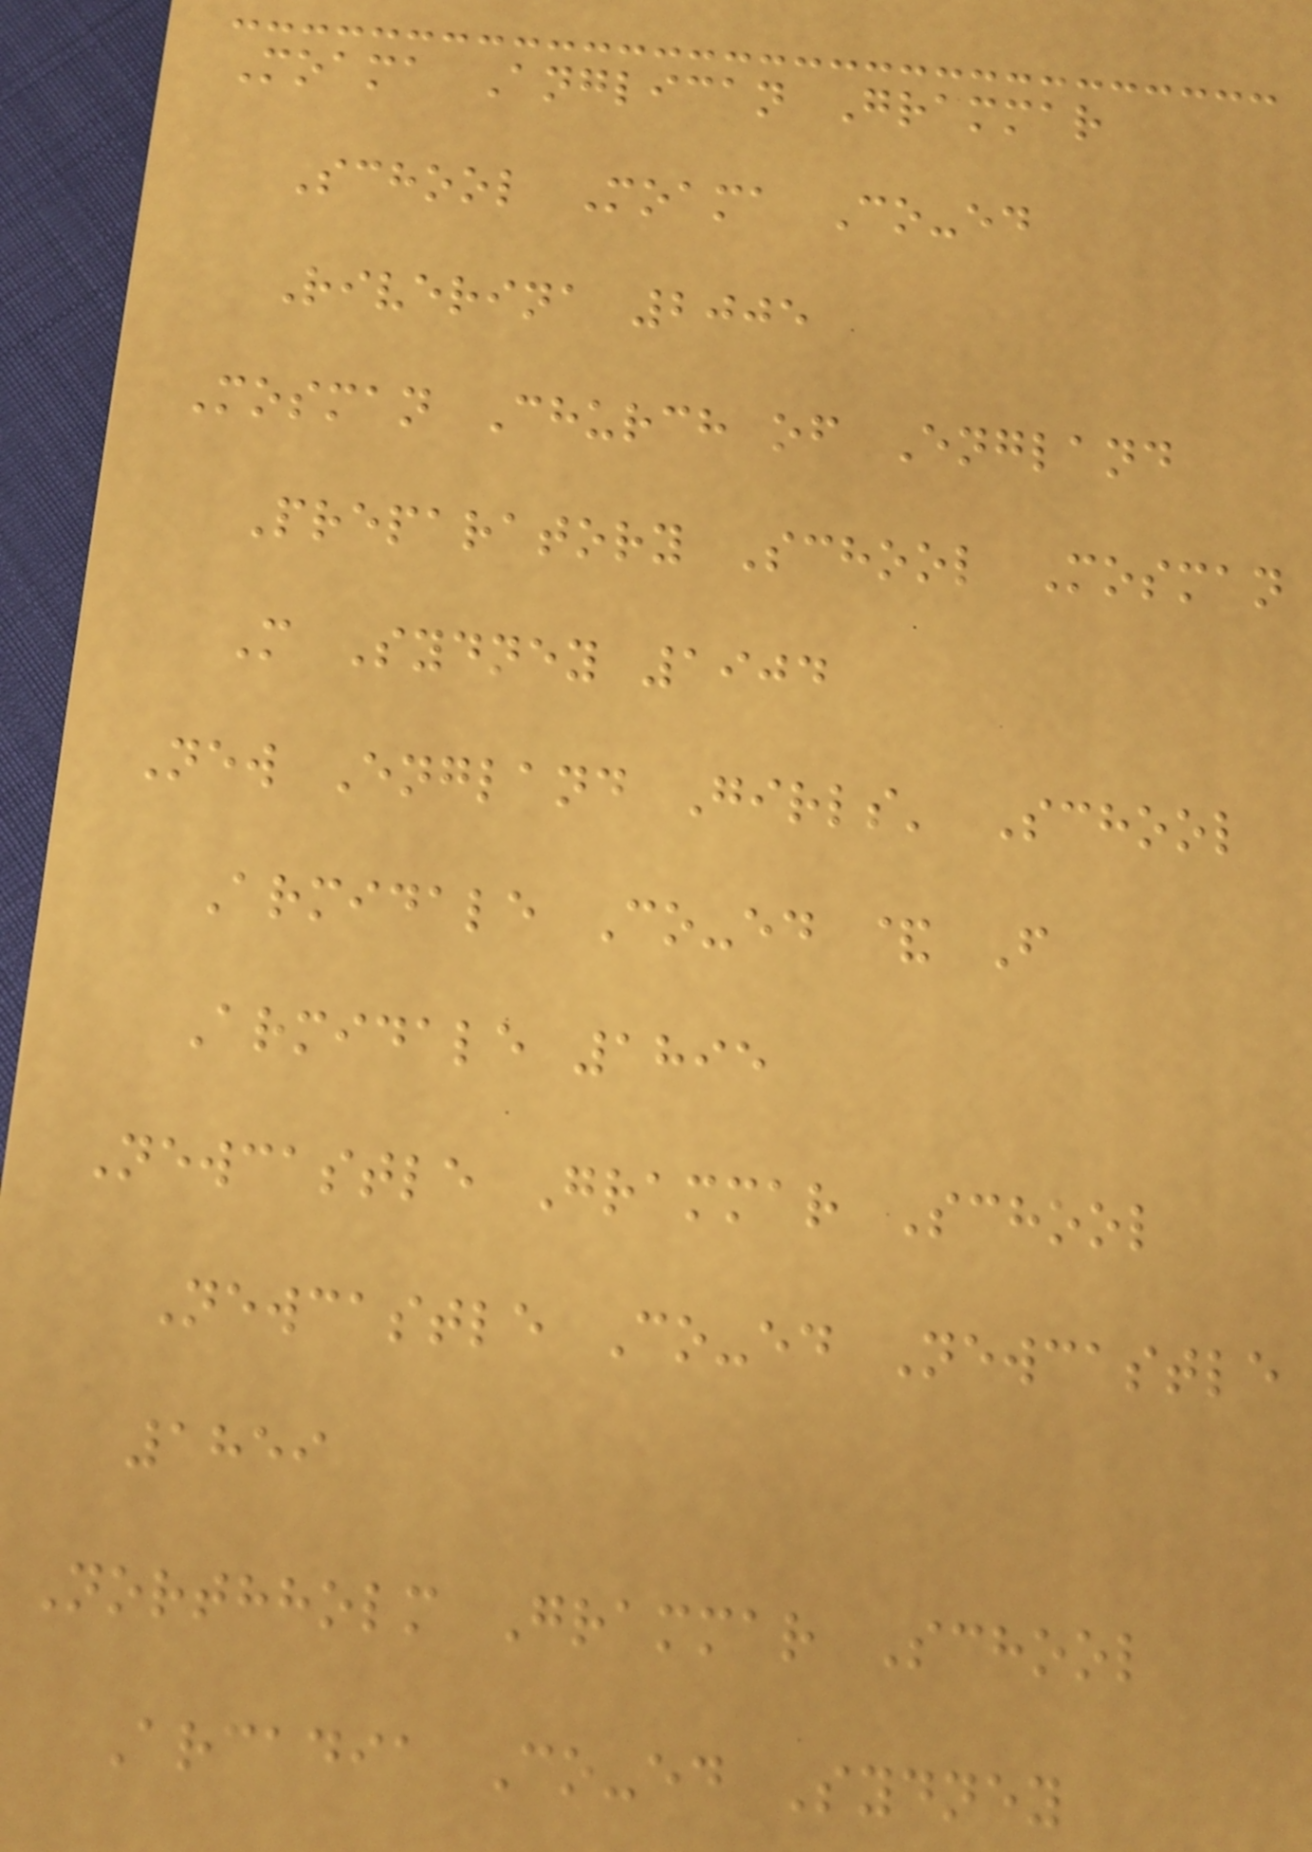Moama Anglican Grammar
School Moama Co-ed
Riverina 2005
Mosman Church of England
Preparatory School Mosman
M Sydney 1904
New England Girls' School
Armidale Co-ed & F
Armidale 1895
Newcastle Grammar School
Newcastle Co-ed Newcastle
1859
Northholm Grammar School
Arcadia Co-ed Sydney
